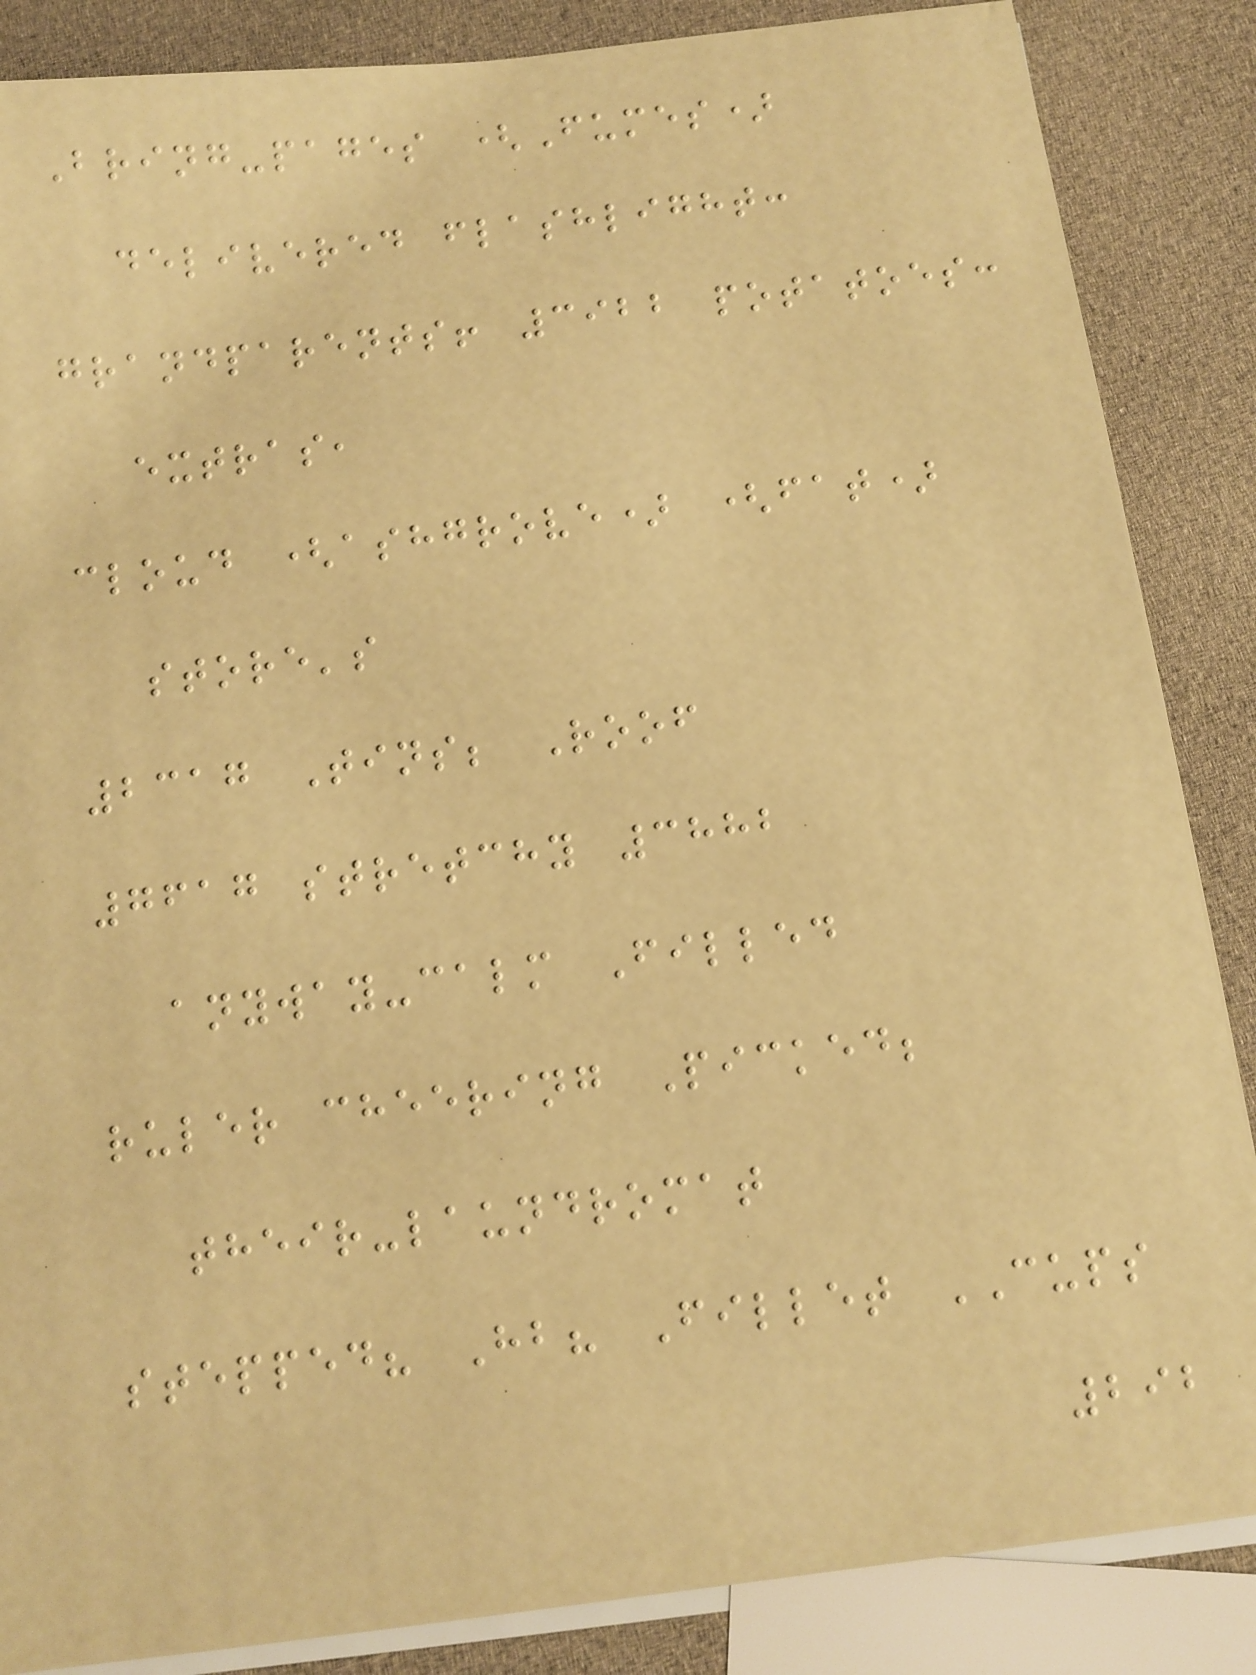Bring-pages (Fumes)
delivered flashlight:
grandparents! 3922 potatoes:
extras,
cloud (ashgrove) (fat)
store's
2317 Tins; Roof
7617 stretchy 3882
anyway-calm Filled
ruler cheering Picked;
their-laundromat
stepped? Hb? Fillet CUPS
292
